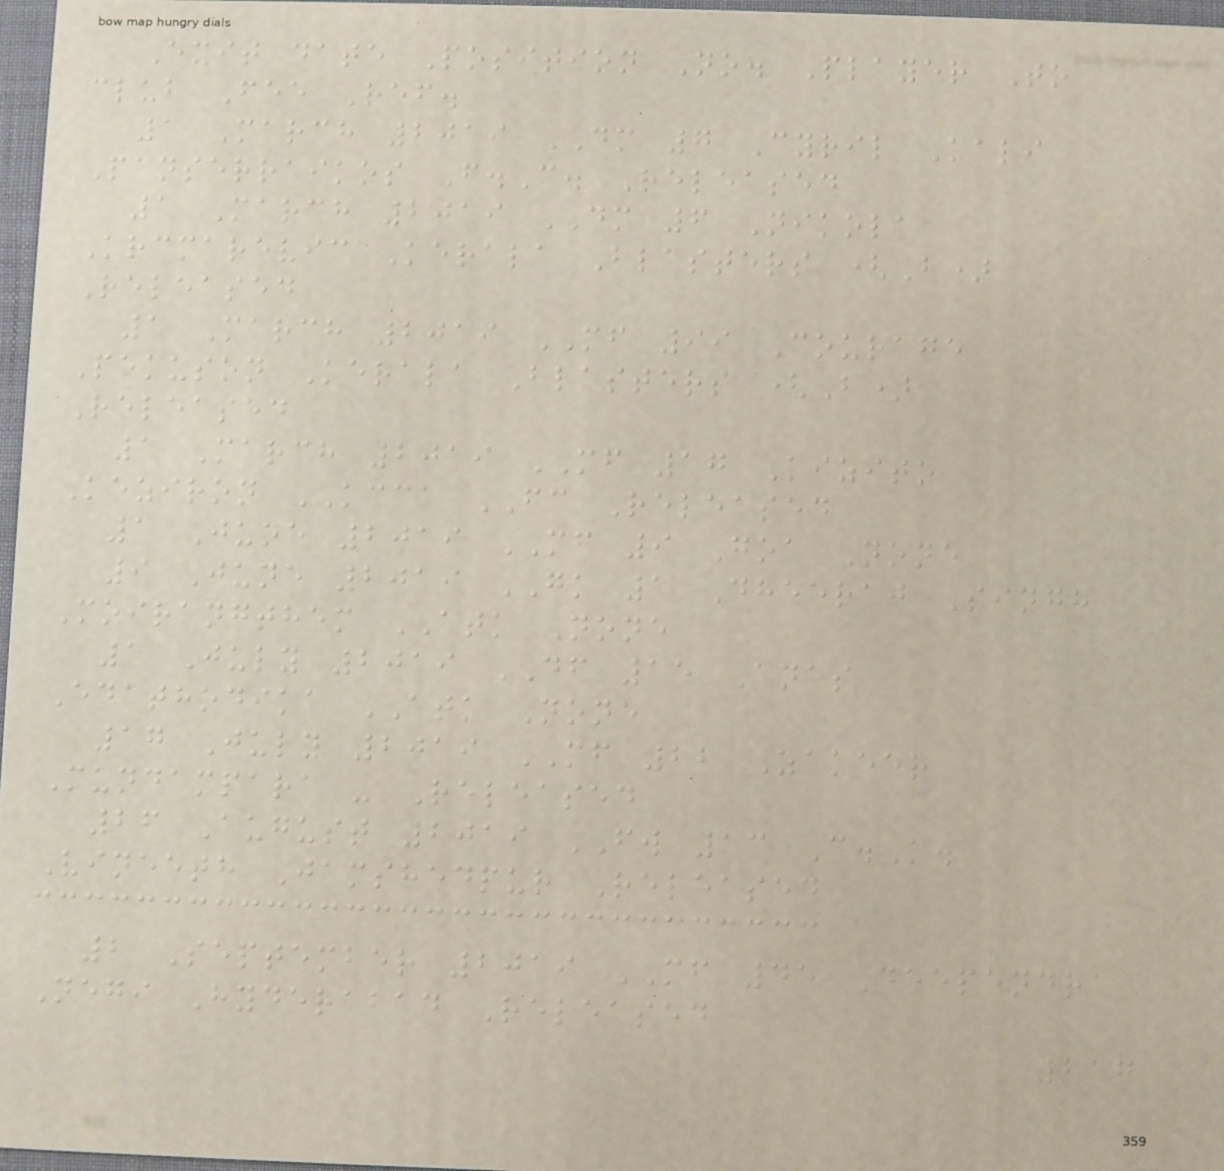Exit date Position No. Player To
club Fee Ref.
1 March 2019 DM 7 Cyril Kali
Panserraikos F.C. Released
1 March 2019 DM 6 Nikola
Krcmarevic Kerala Blasters (B)
Released
1 March 2019 MF 99 Courage
Pekuson Kerala Blasters (B)
Released
1 March 2019 MF 17 Kizito
Keziron KCCA FC Released
1 June 2019 MF 9 Goa None
9 June 2019 GK 1 Dheeraj Singh
Moirangthem ATK None
1 July 2019 DF 15 Anas
Edathodika ATK None
17 July 2019 MF 22 Zakeer
Mundampara - Released
26 August 2019 FW 13 C.K.
Vineeth Jamshedpur Released
2 September 2019 MF 45 Deependra
Negi Hyderabad Released
217
